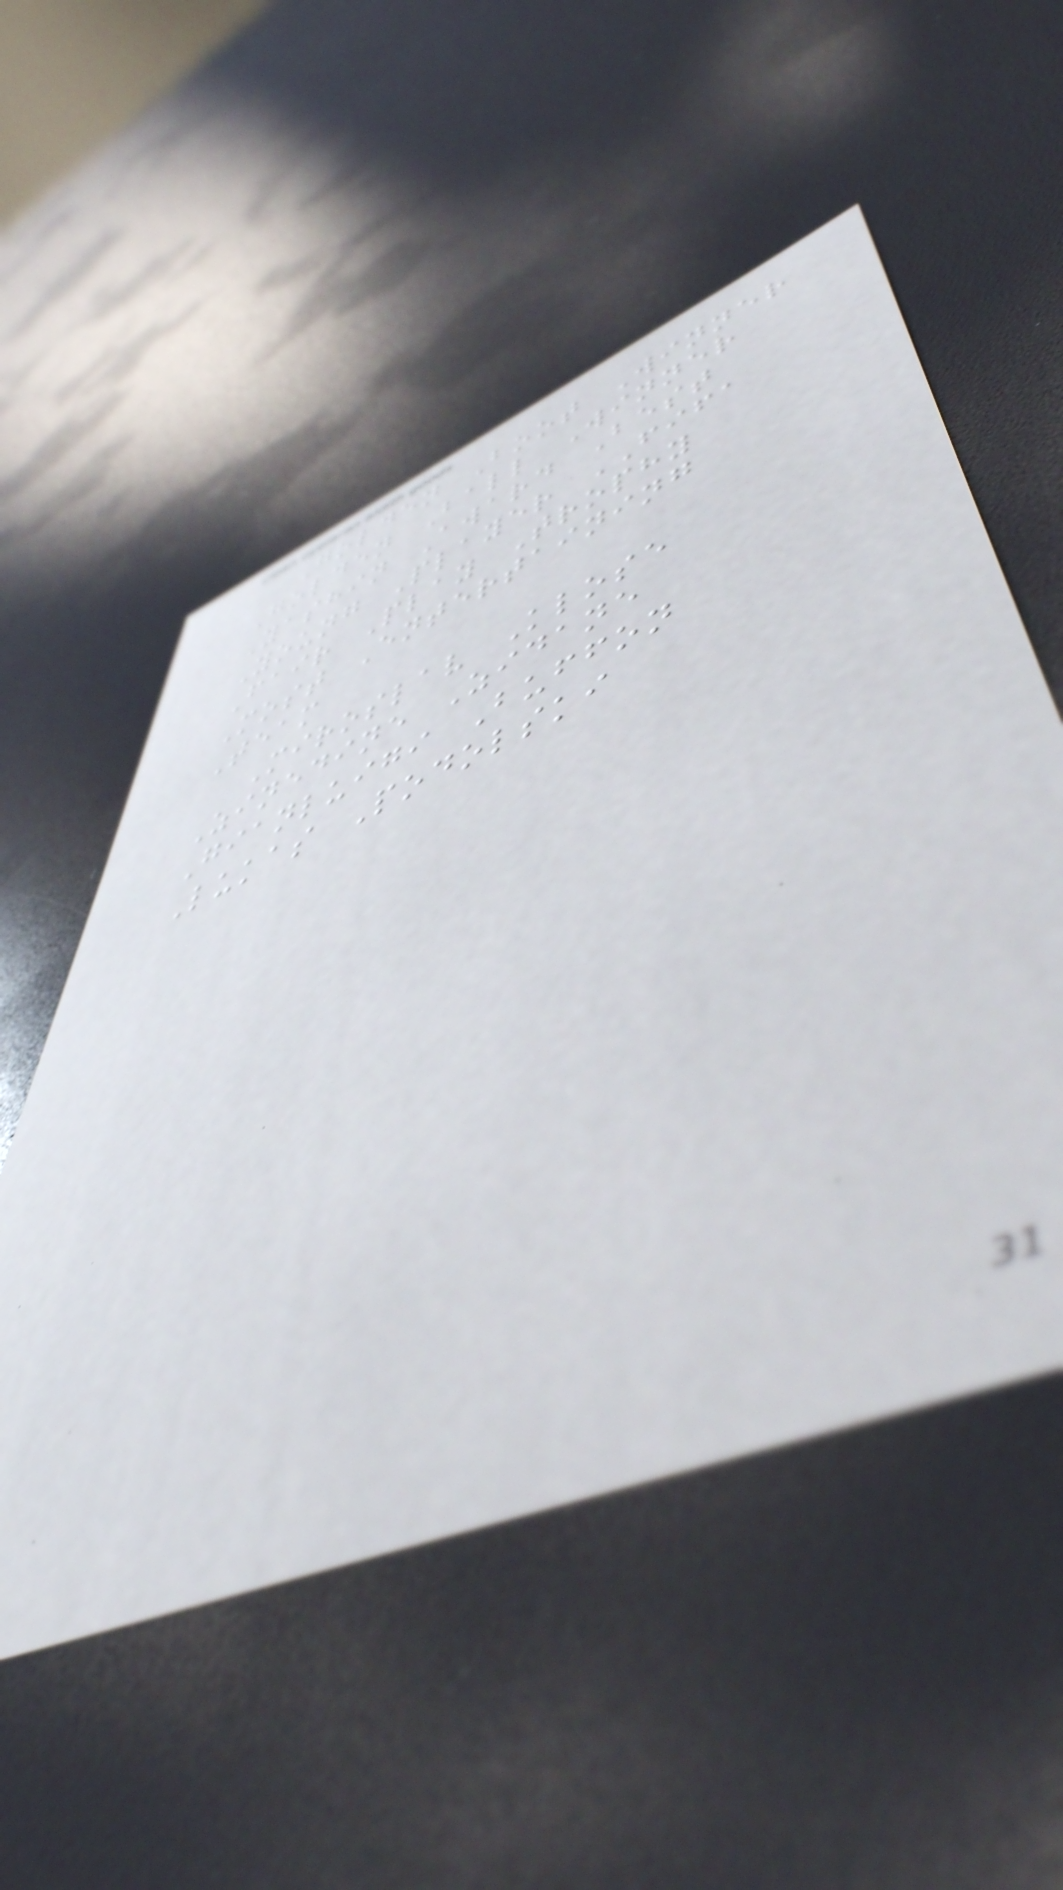Golden Boot Winner
Golden Ball Winner
Yashin Award Best
Young Player FIFA
Fair Play Trophy
Most Entertaining
Team
Miroslav Klose
Zinedine Zidane
Gianluigi Buffon
Lukas Podolski
